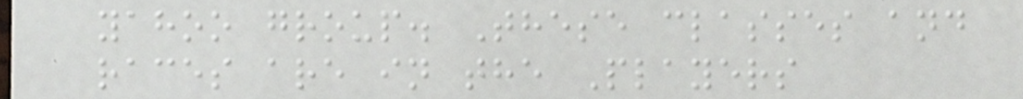yahoo group. These classes and
races are in the Players
